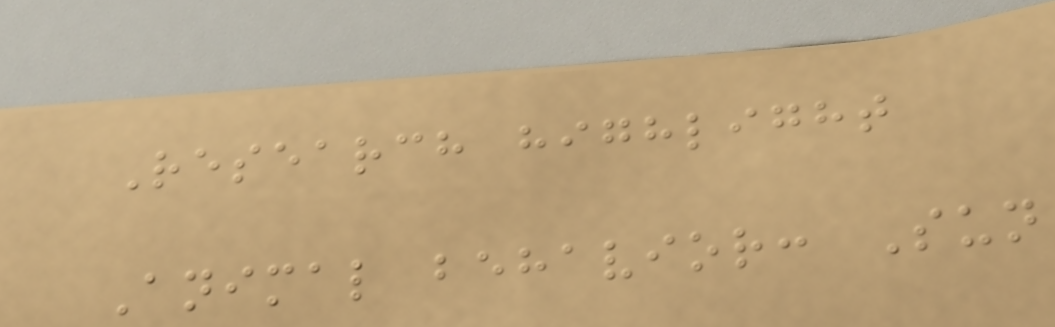Research highlight
Animal behavior: Sun
